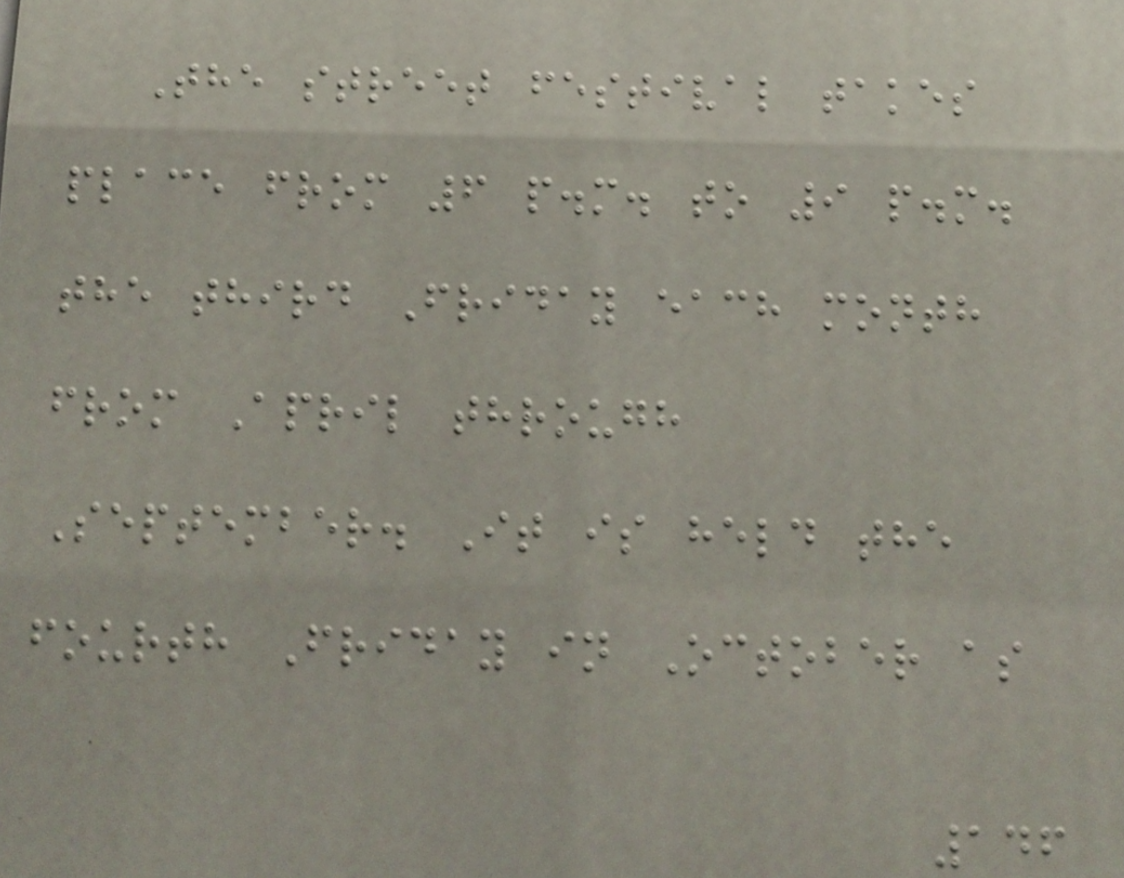The street festival takes
place from 6 p.m. to 9 p.m.
the third Friday each month
from April through
September. It is held the
fourth Friday in October as
146
